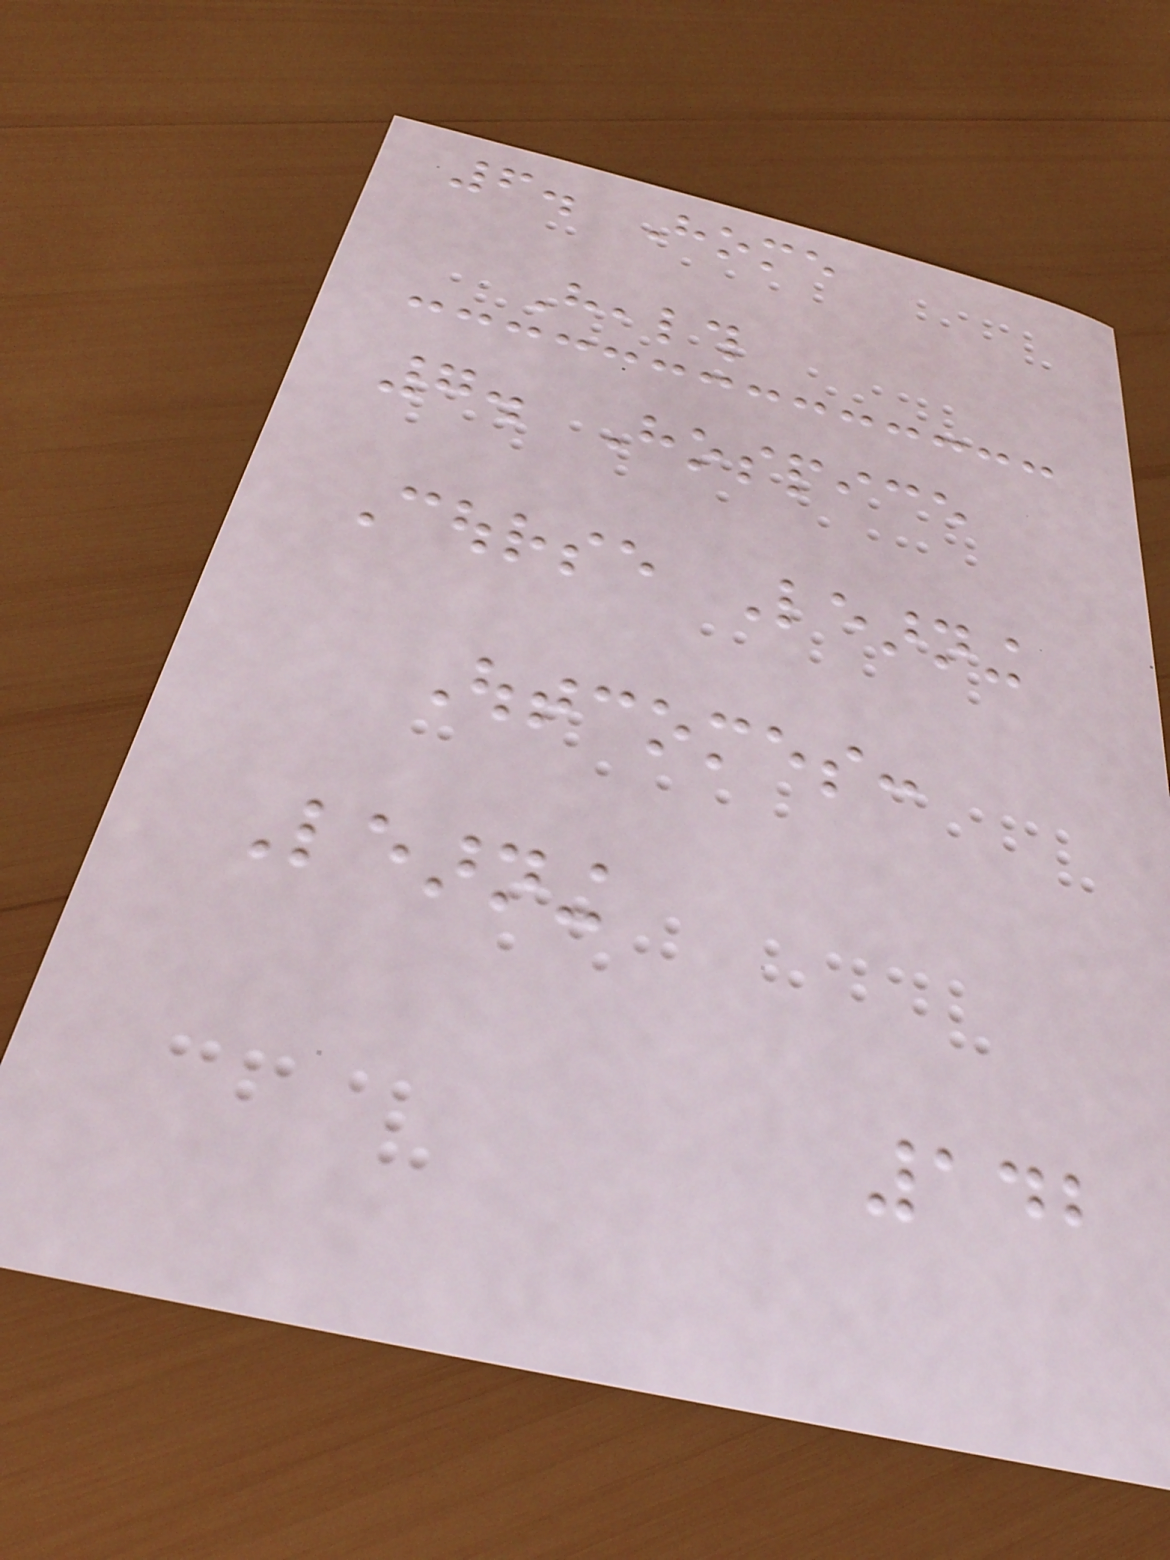6. Home
Health
7. Hospice
Course Learning
Outcomes:
Learning
142
